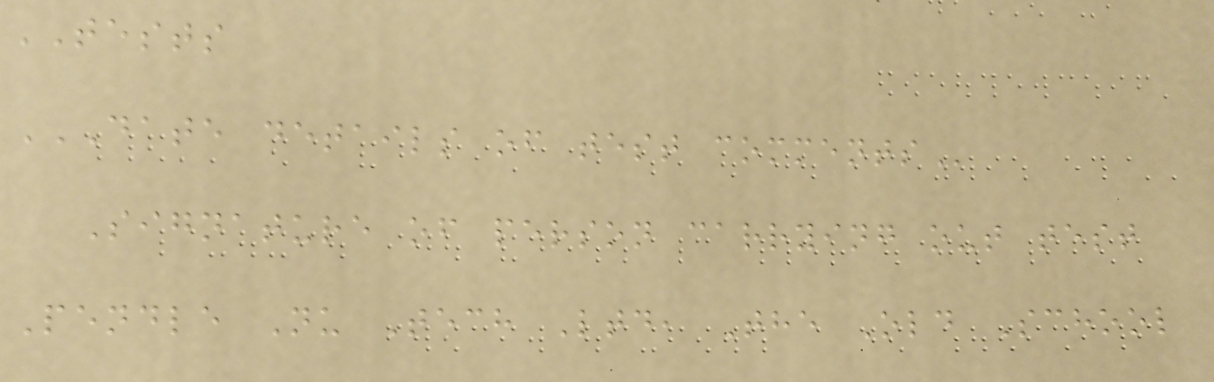TESTS
DATE DETAILS OF TEST COMMENTS
Signature of person carrying out test
Pendle Nu Tech Ltd, The Old School
